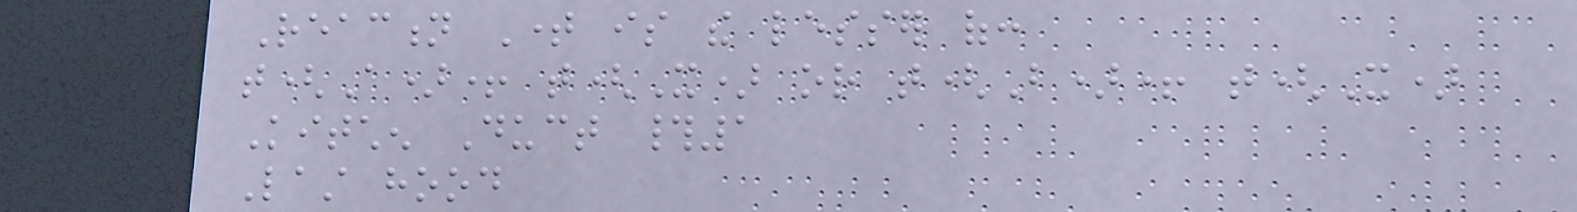Reaction Time is the lesser of:
t(A)+ t(X) or t(B)+ t(X)
Kitchen Duct #1
Last hood
